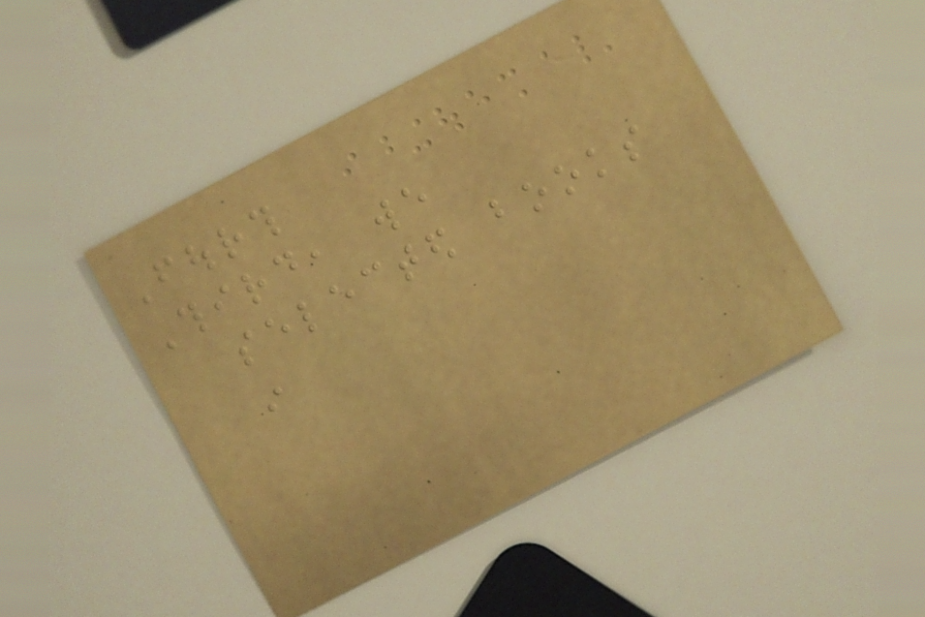Fourth
Third, we
selected books
in
